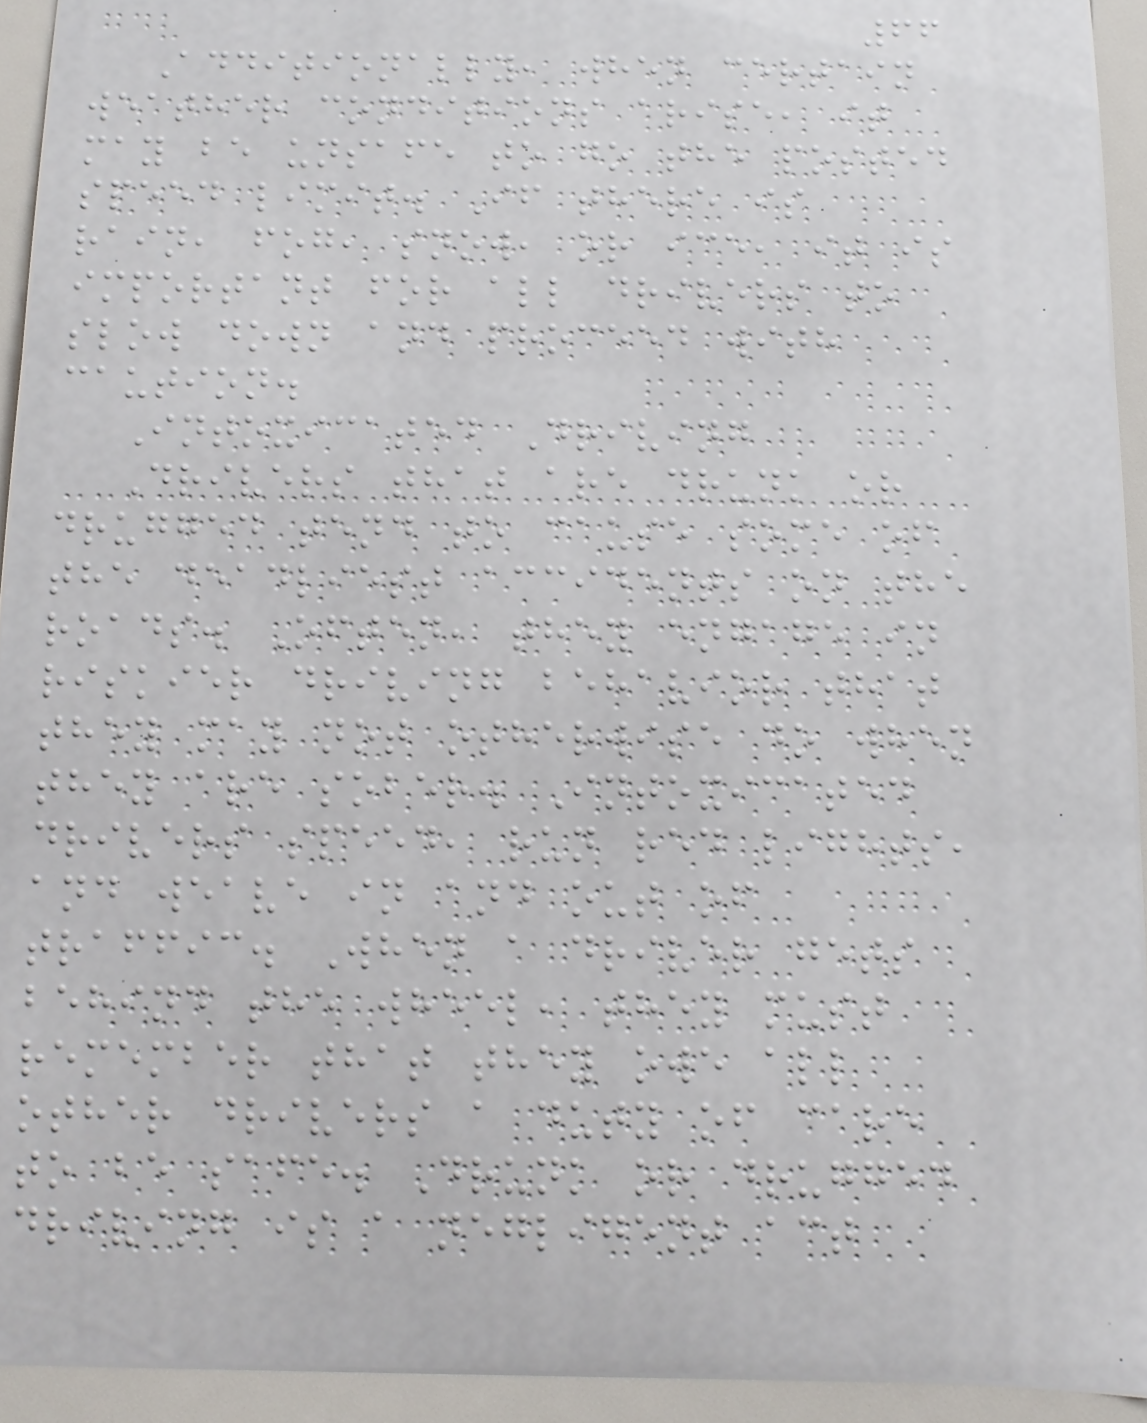66
Additionally, when certain
weather conditions arise, it
may be unsafe to go the posted
speed limit. If there is
rain, fog, snow, or ice, it is
important for all drivers to
slow down and proceed with
caution.
Intoxicated Driving
Drivers that are drunk or
drugged tend to cause some of
the deadliest accidents on the
roads. Often, they engage in
riskier driving behavior that
they may not otherwise do when
they are sober. Intoxicated
drivers speed, run red lights,
and weave in and out of
traffic. When a driver gets
behind the wheel, they must
remember that they owe all
other drivers a duty of care
to be safe. Drunk or drugged
driving is a negligent act
